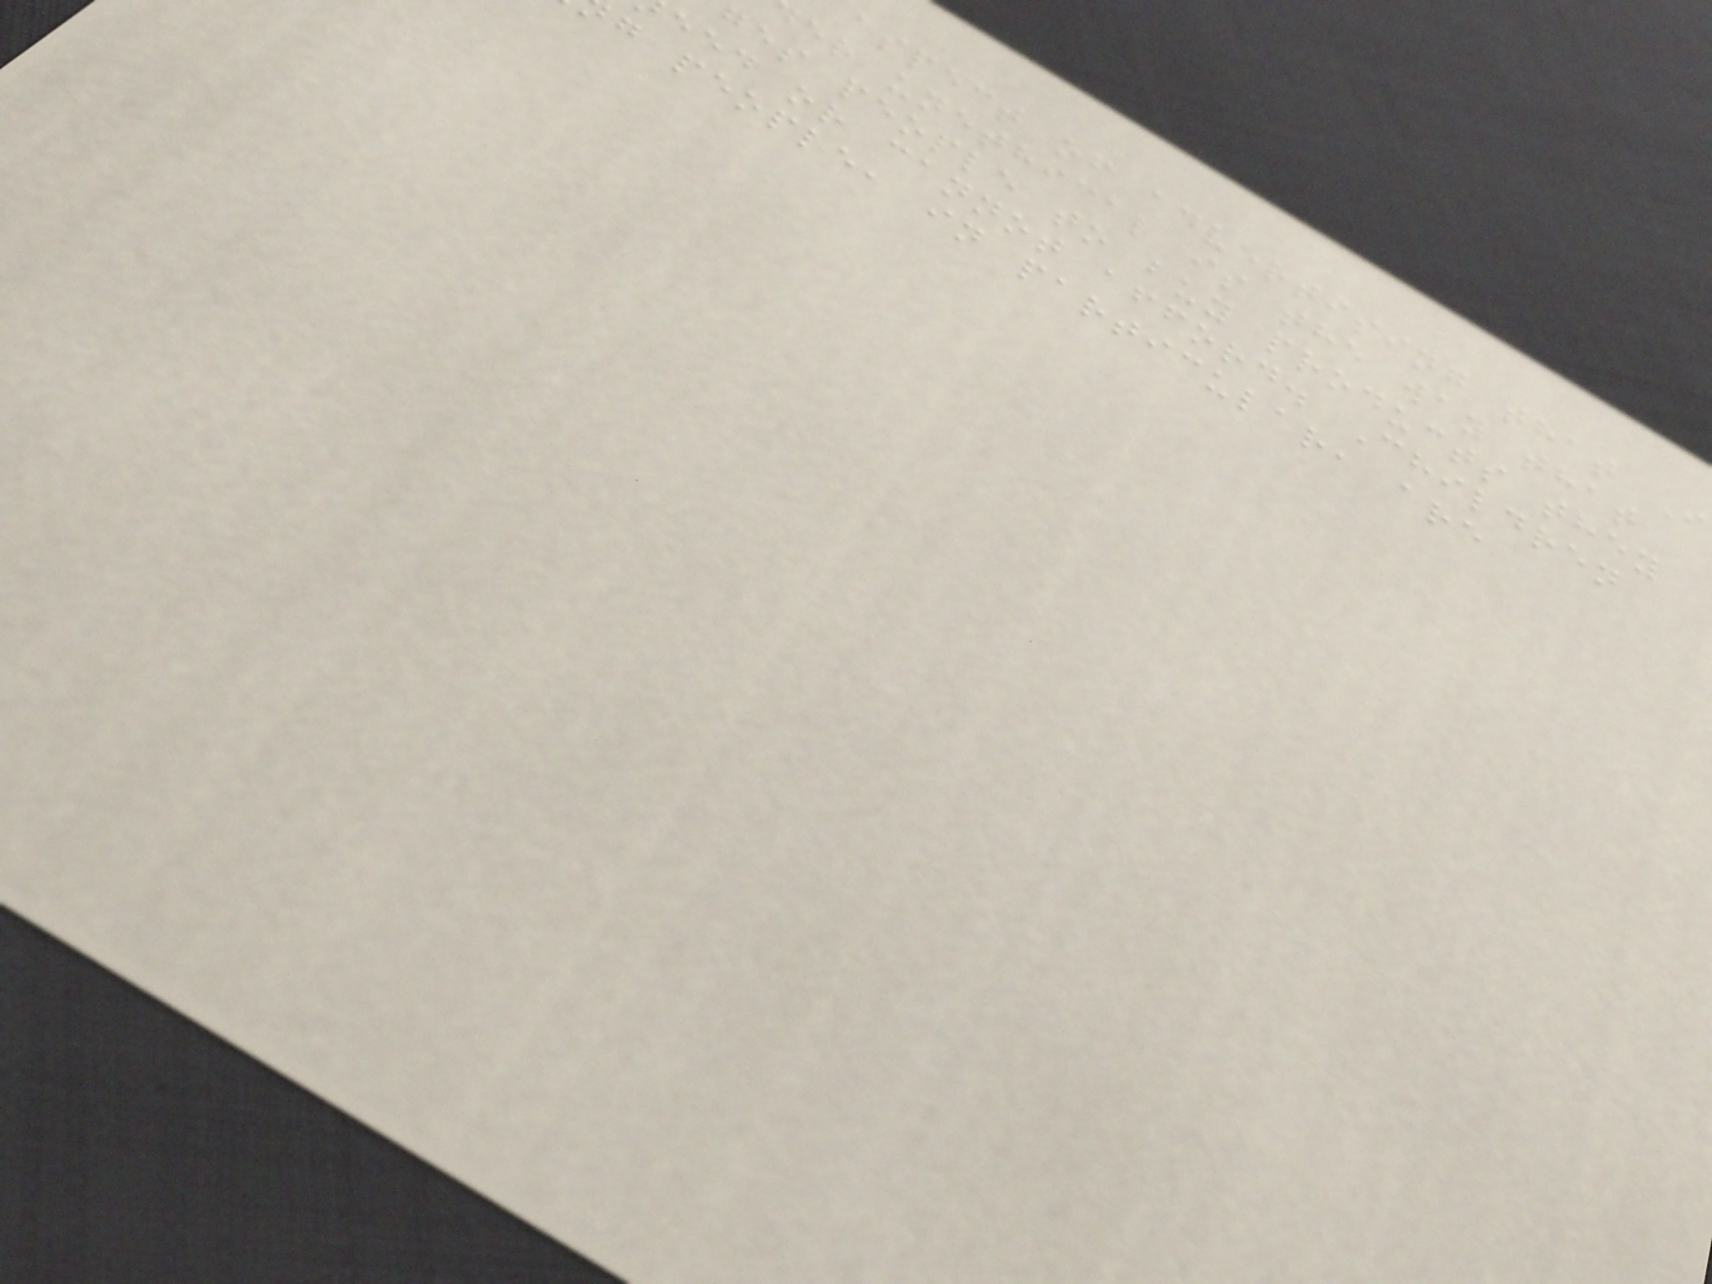aspect of advertising that I
er unethical is the way that
ges people to buy products they
eed or cannot afford. Children
g people, in particular, are
